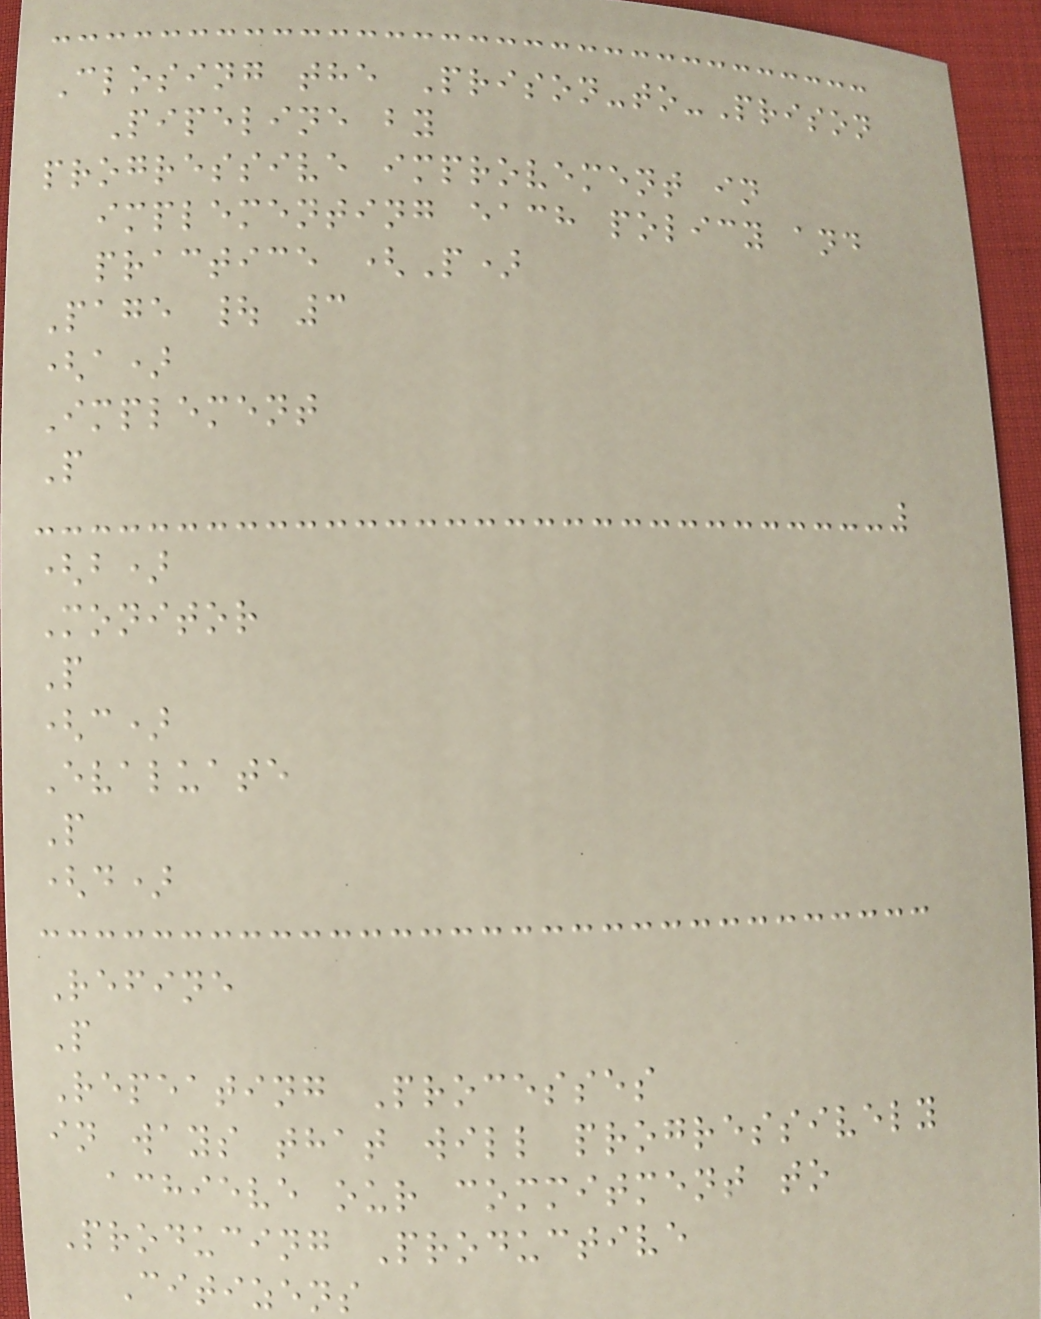Closing the Prison-to-Prison
Pipeline by
progressive improvement in
implementing each policy and
practice (P)
Page | 3
(a)
Implement
P
(b)
Monitor
P
(c)
Evaluate
P
(d)
Refine
P
Repeating Processes
in ways that will progressively
achieve our commitment to
Producing Productive
Citizens
